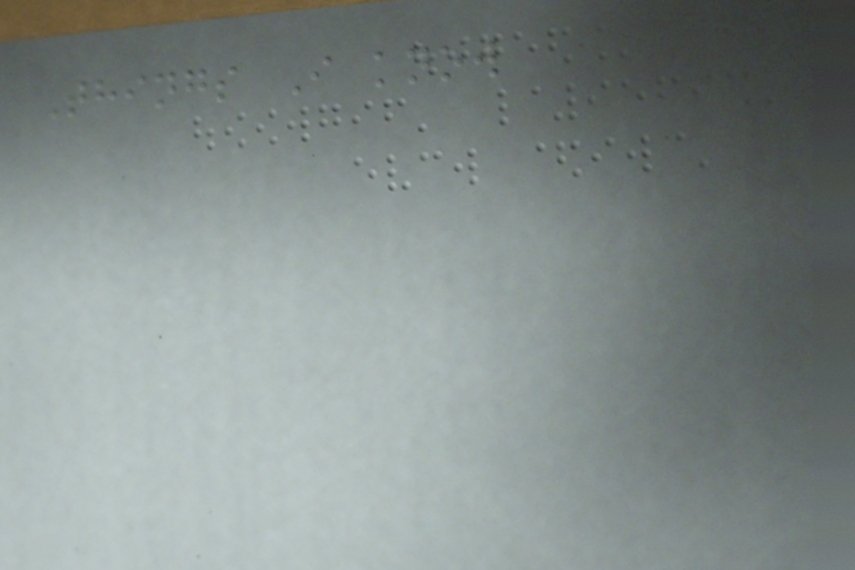Things I know
